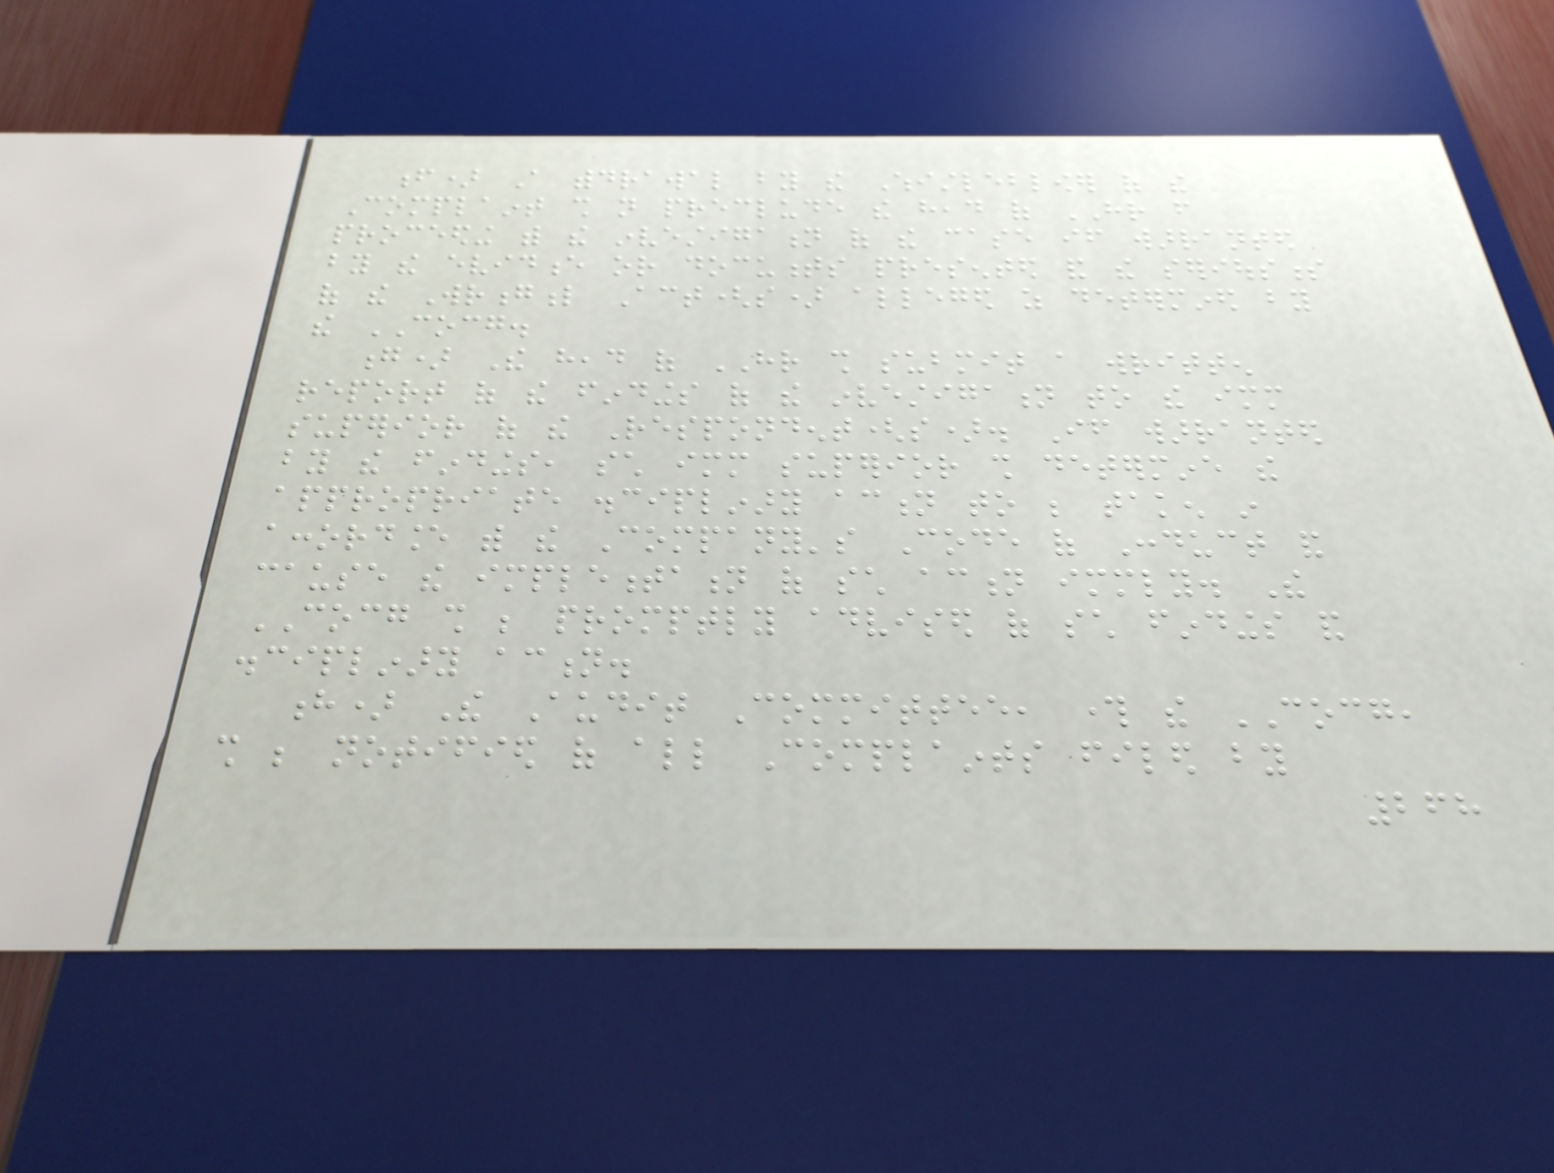f) A withdrawal by the Whistleblower of the
Complaint shall not preclude the head of HR from
proceeding with the investigation of the case if warranted
by the evidence or documents presented and the seriousness
of the Wrongful Act(s) alleged as determined by
the COCG.
g) The head of HR shall submit a written
report of the findings of the investigation to the immediate
superior of the Respondent(s). If warranted
by the findings, such immediate superior shall determine the
appropriate disciplinary action to be taken in
accordance with the Company's Code of Conduct and
cause the implementation of such action immediately. The
COCG shall be promptly advised of such findings and
disciplinary action.
h) The Audit Committee, through the COCG,
shall be notified of all Complaints filed by
268
